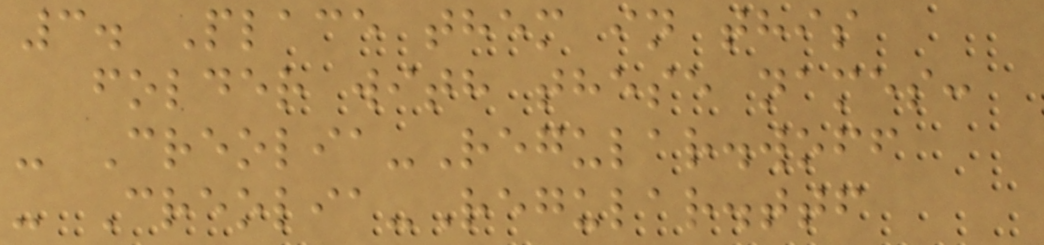3. Place them in this
folder with these names:
- Creolia-Regular.woff
- Creolia-Regular.ttf
